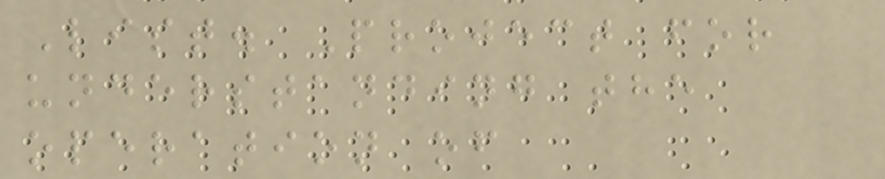List. Project for
understanding the
operation of
